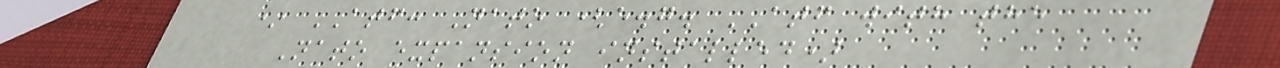* ATF: Nato (e.g. ATF with the
Nato expansion installed)
